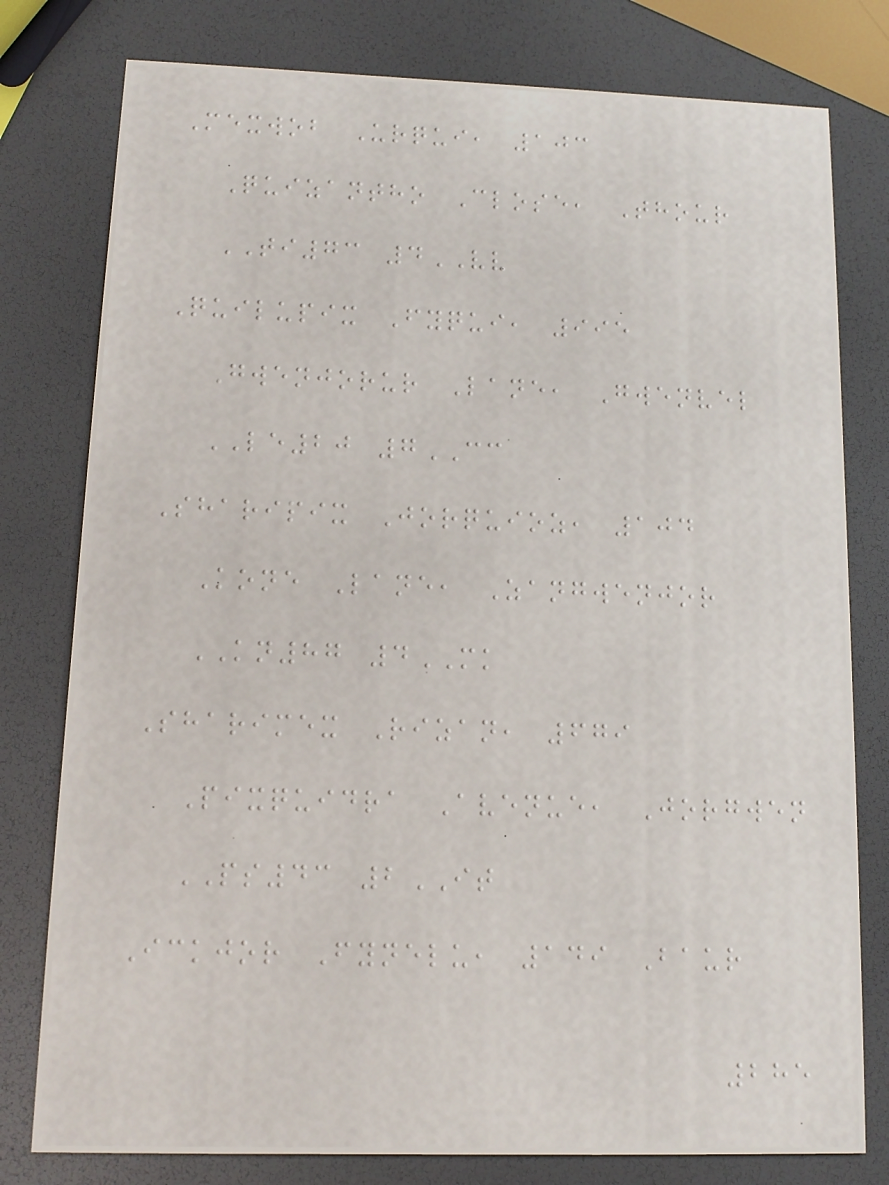Mexwob Urqui, 103
Quizantho Close, Thour
TI73 4VV
Quilupix Fyqui, 995
Gwenjorur Lane, Gwenvel
LE20 7CC
Sharipix Jorquioz, 104
Kone Lane, Zangwenjor
KN87 4MK
Sharimex Rizan, 679
Pixquidra Avenue, Jorgwen
PS43 2IT
Ickjor Fynelu, 149 Baur
285
